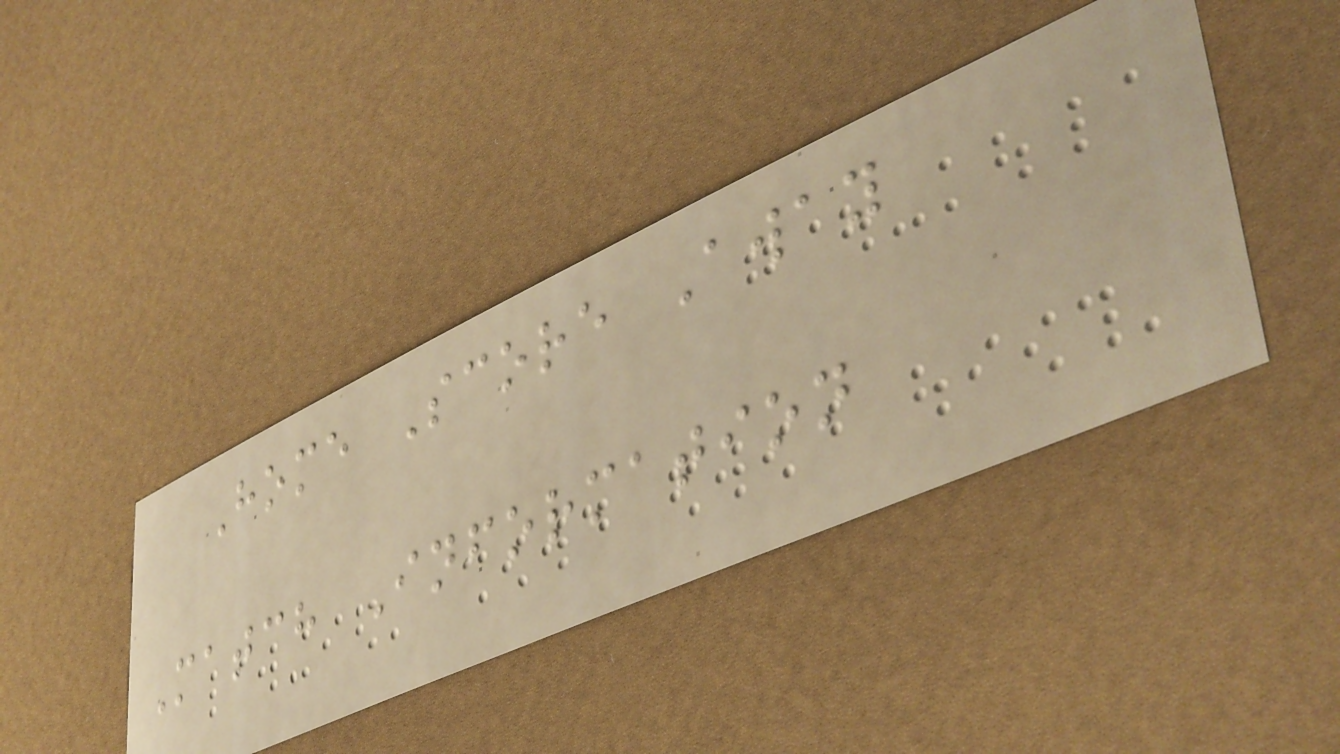Home Score Away
Match Information
